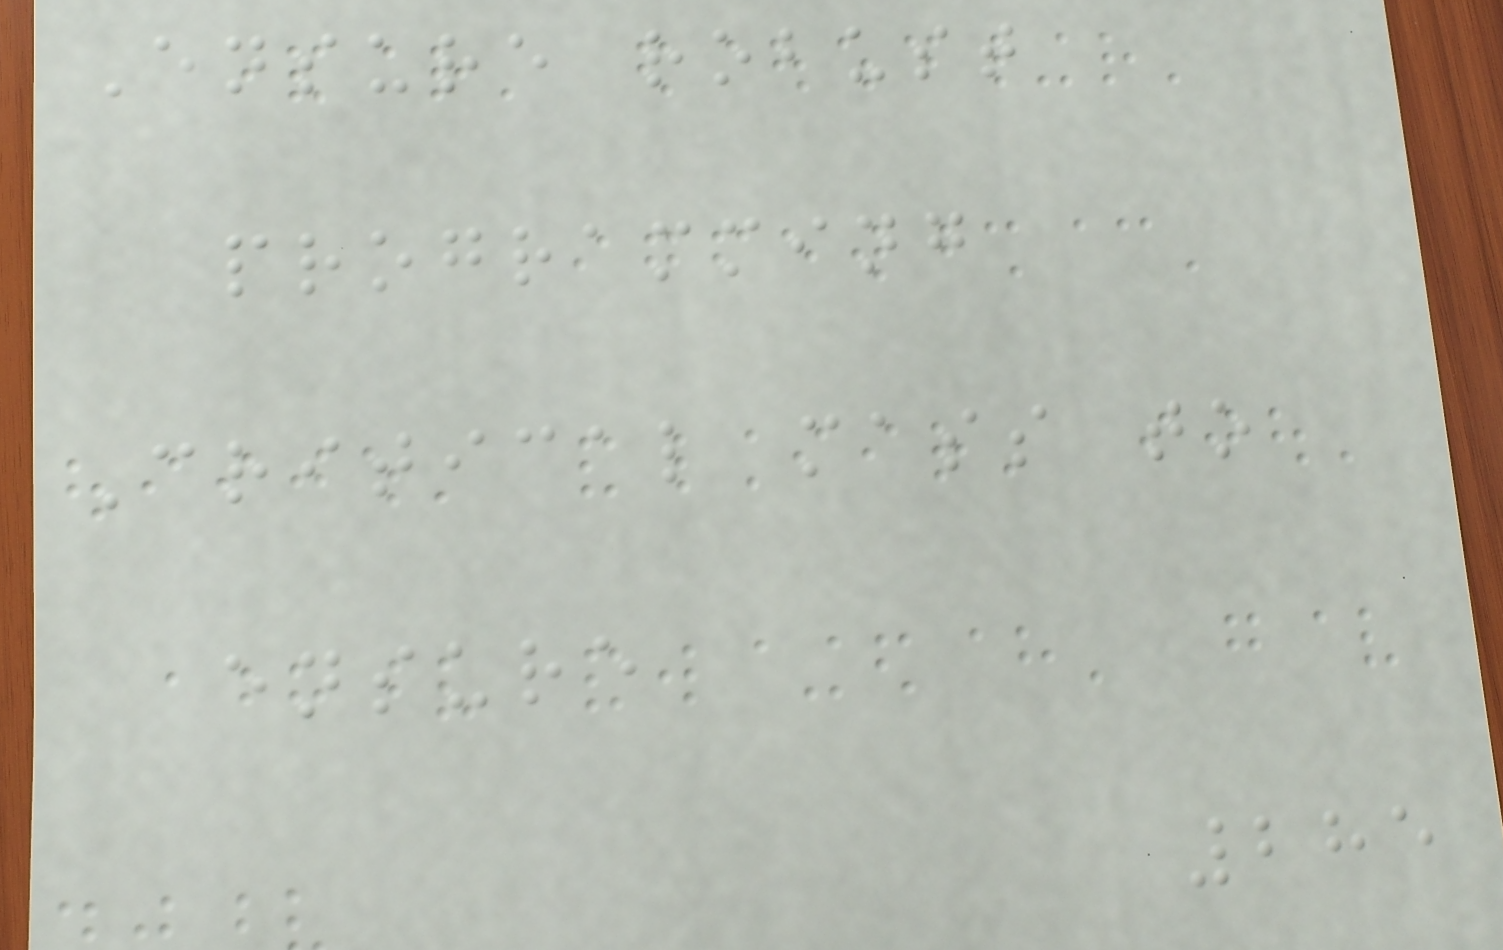Ensure robust
programming
Critical mass to
ensure
285
